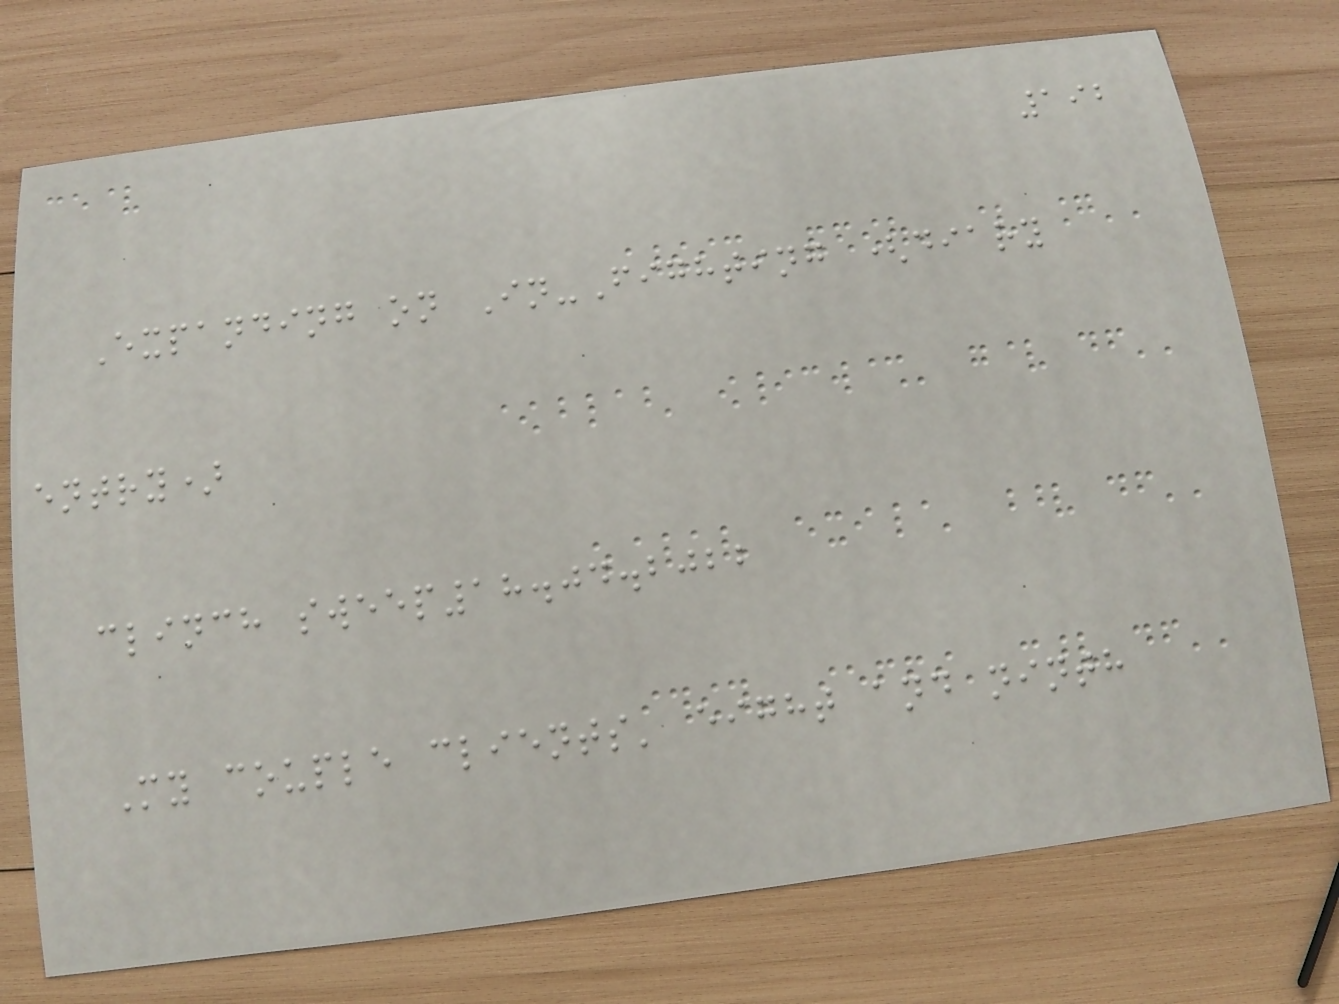192
Expanding on In-Fighting (diary
entry)
clinch sweep18.04.2022
My couple clients' eight and ninth
